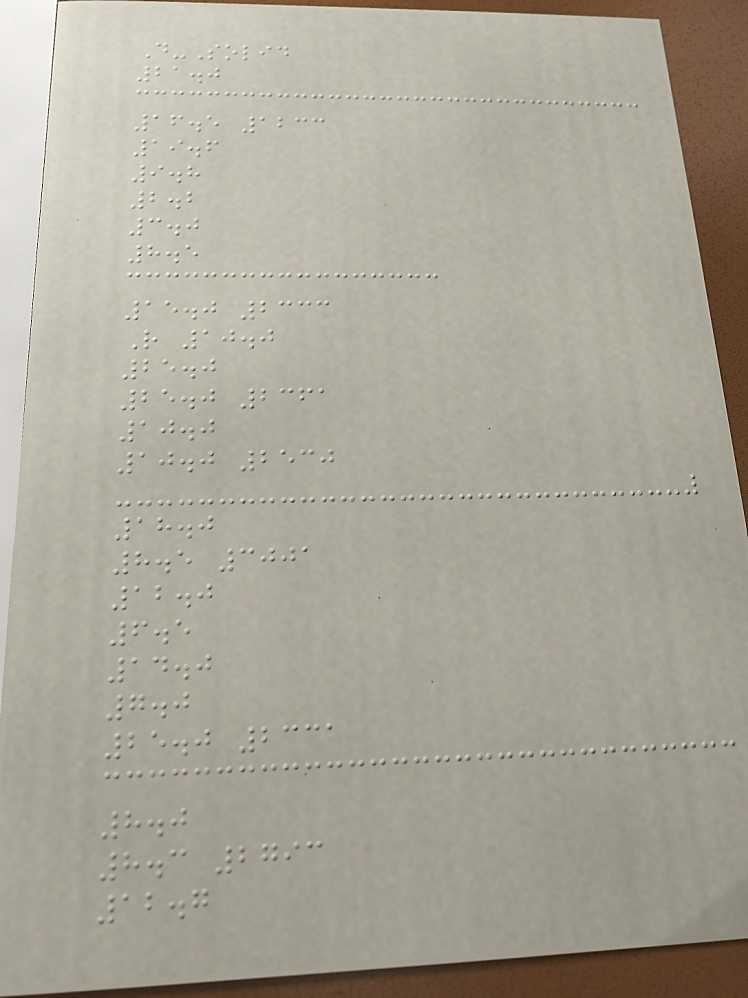D-Solid
21.0
16.5 1233
19.6
9.8
2.2
3.0
8.5
15.0 2333
R 10.0
25.0
25.0 2361
10.0
10.0 2530
18.0
8.5 3001
12.0
6.5
14.0
7.0
25.0 2331
8.0
8.3 2793
12.7
